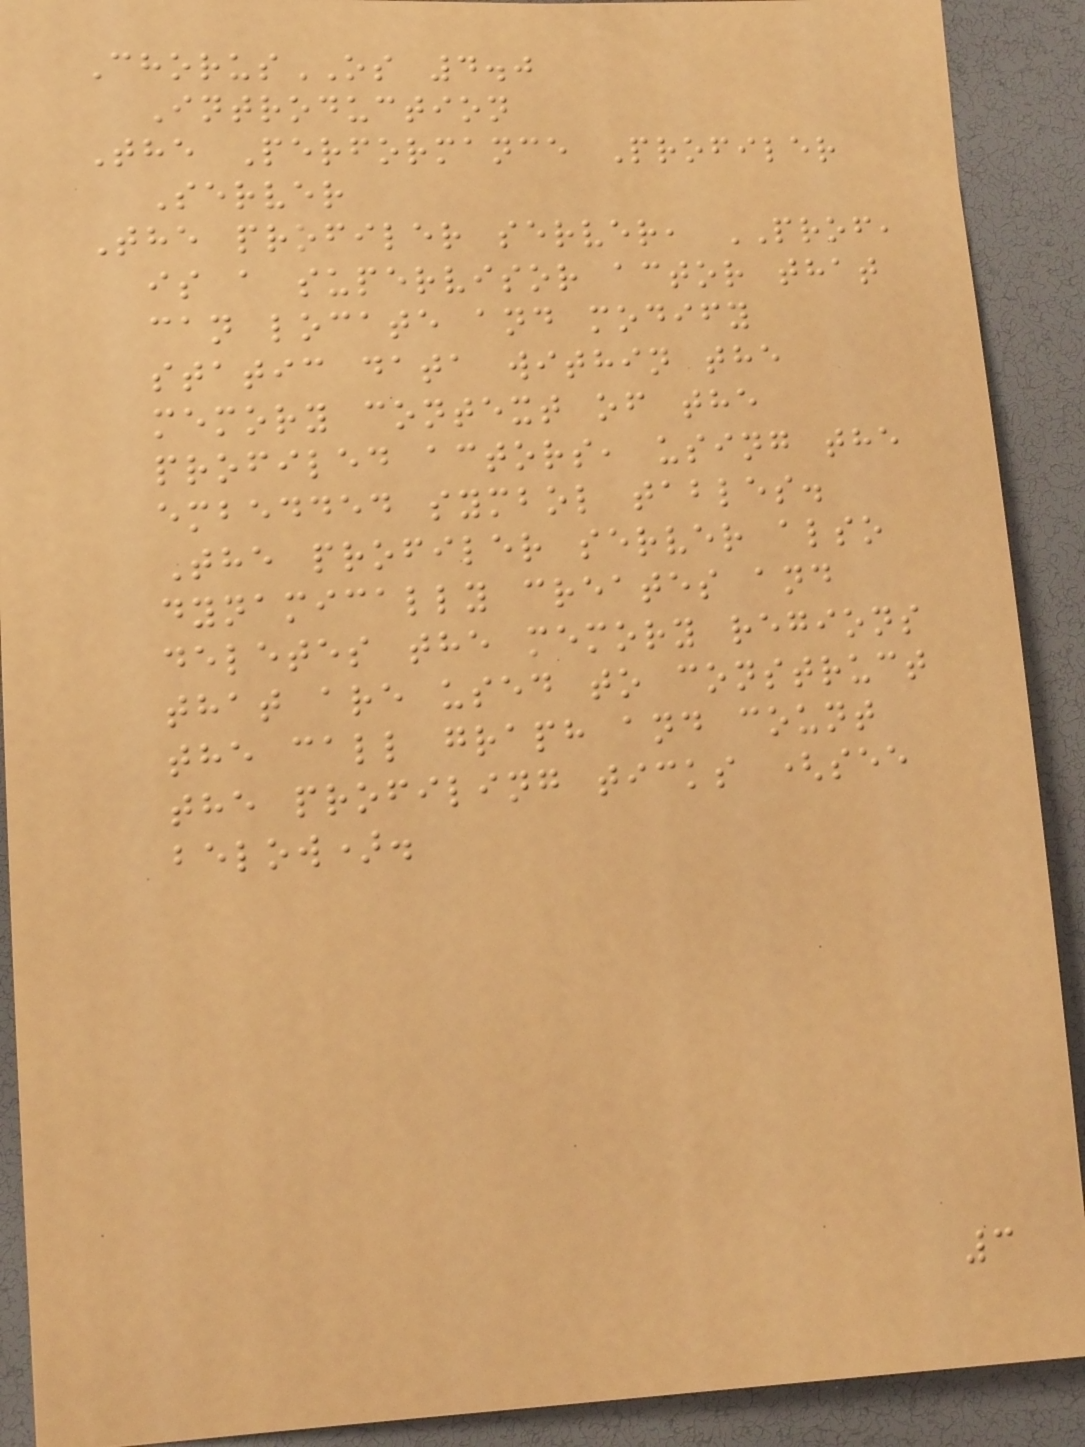ChorusOS 4.0
Introduction
The Performance Profiler
Server
The profiler server, PROF,
is a supervisor actor that
can locate and modify
static data within the
memory context of the
profiled actors, using the
embedded symbol tables.
The profiler server also
dynamically creates and
deletes the memory regions
that are used to construct
the call graph and count
the profiling ticks (see
below).
3
